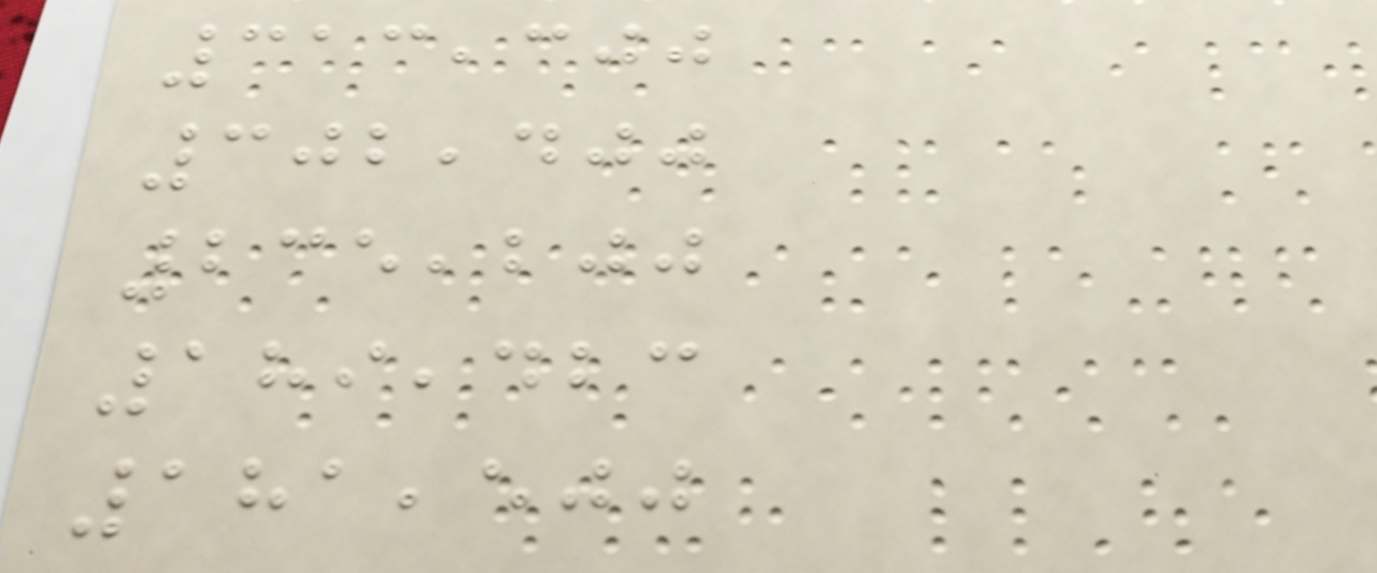313,300
302,400
235,200
189,423
181,500
